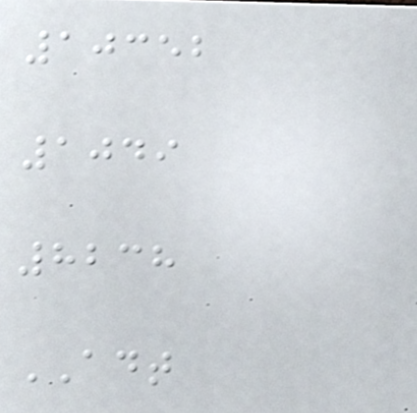10352
1049
8238
ADT
